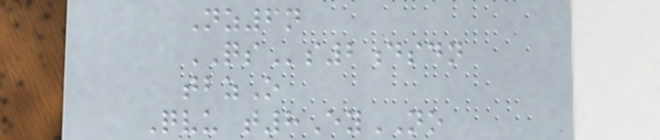Nz6n
QSs2dsdn
tbzO
Qvu t8EyNO
